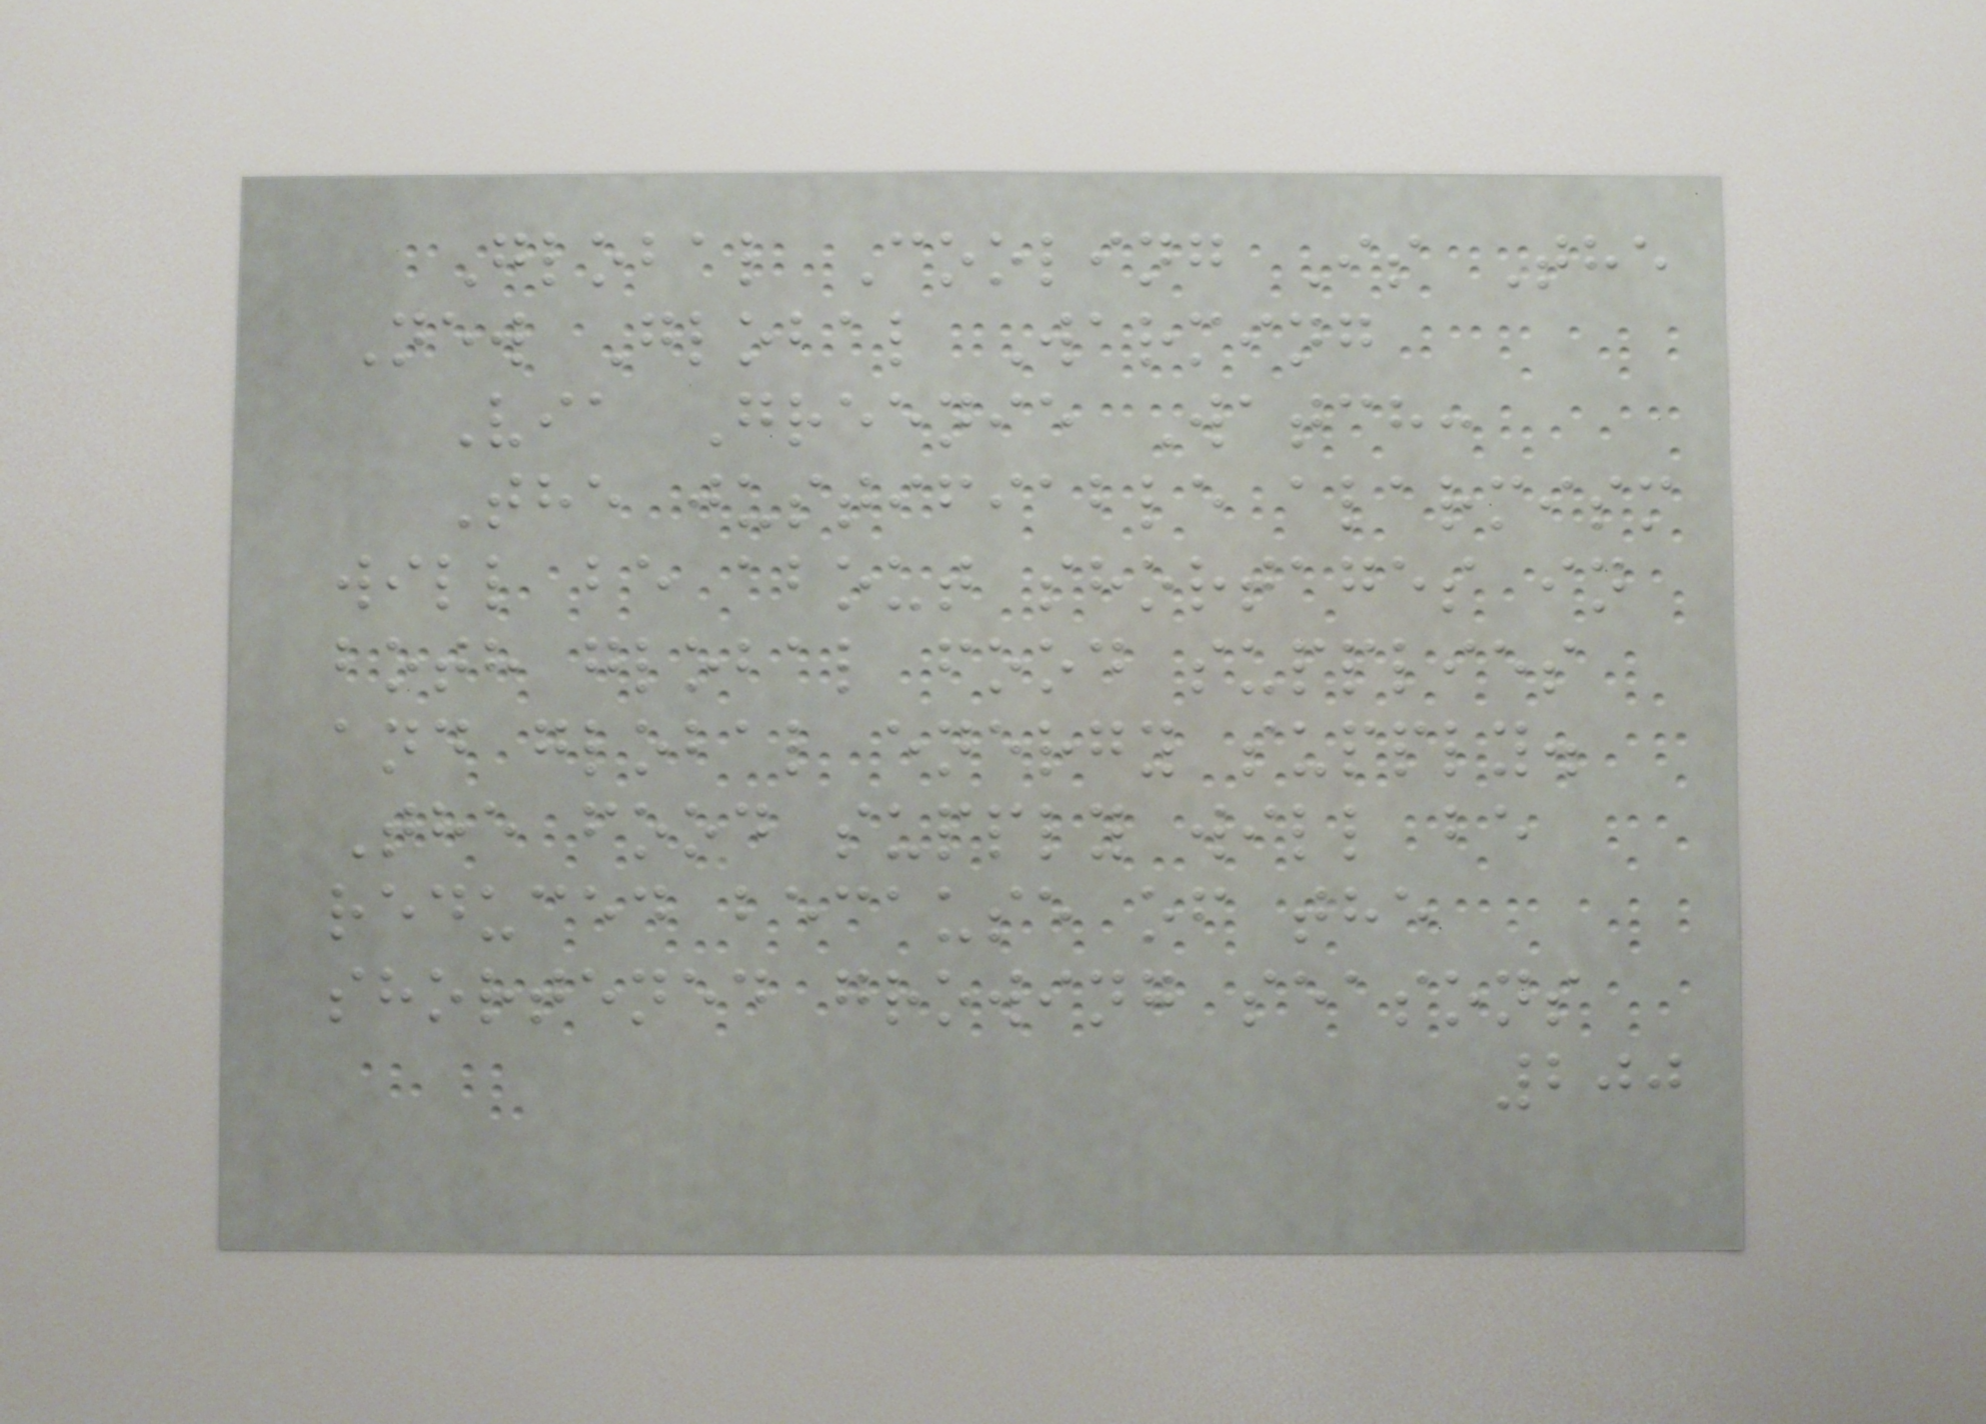Global Cooling Is The
New Global Warming
Via Greenie Watch:
The justifiable alarmism
will be about shortages in
both global food supplies
and global energy supply.
The food supply will be
reduced because of the
shortened growing seasons
200
